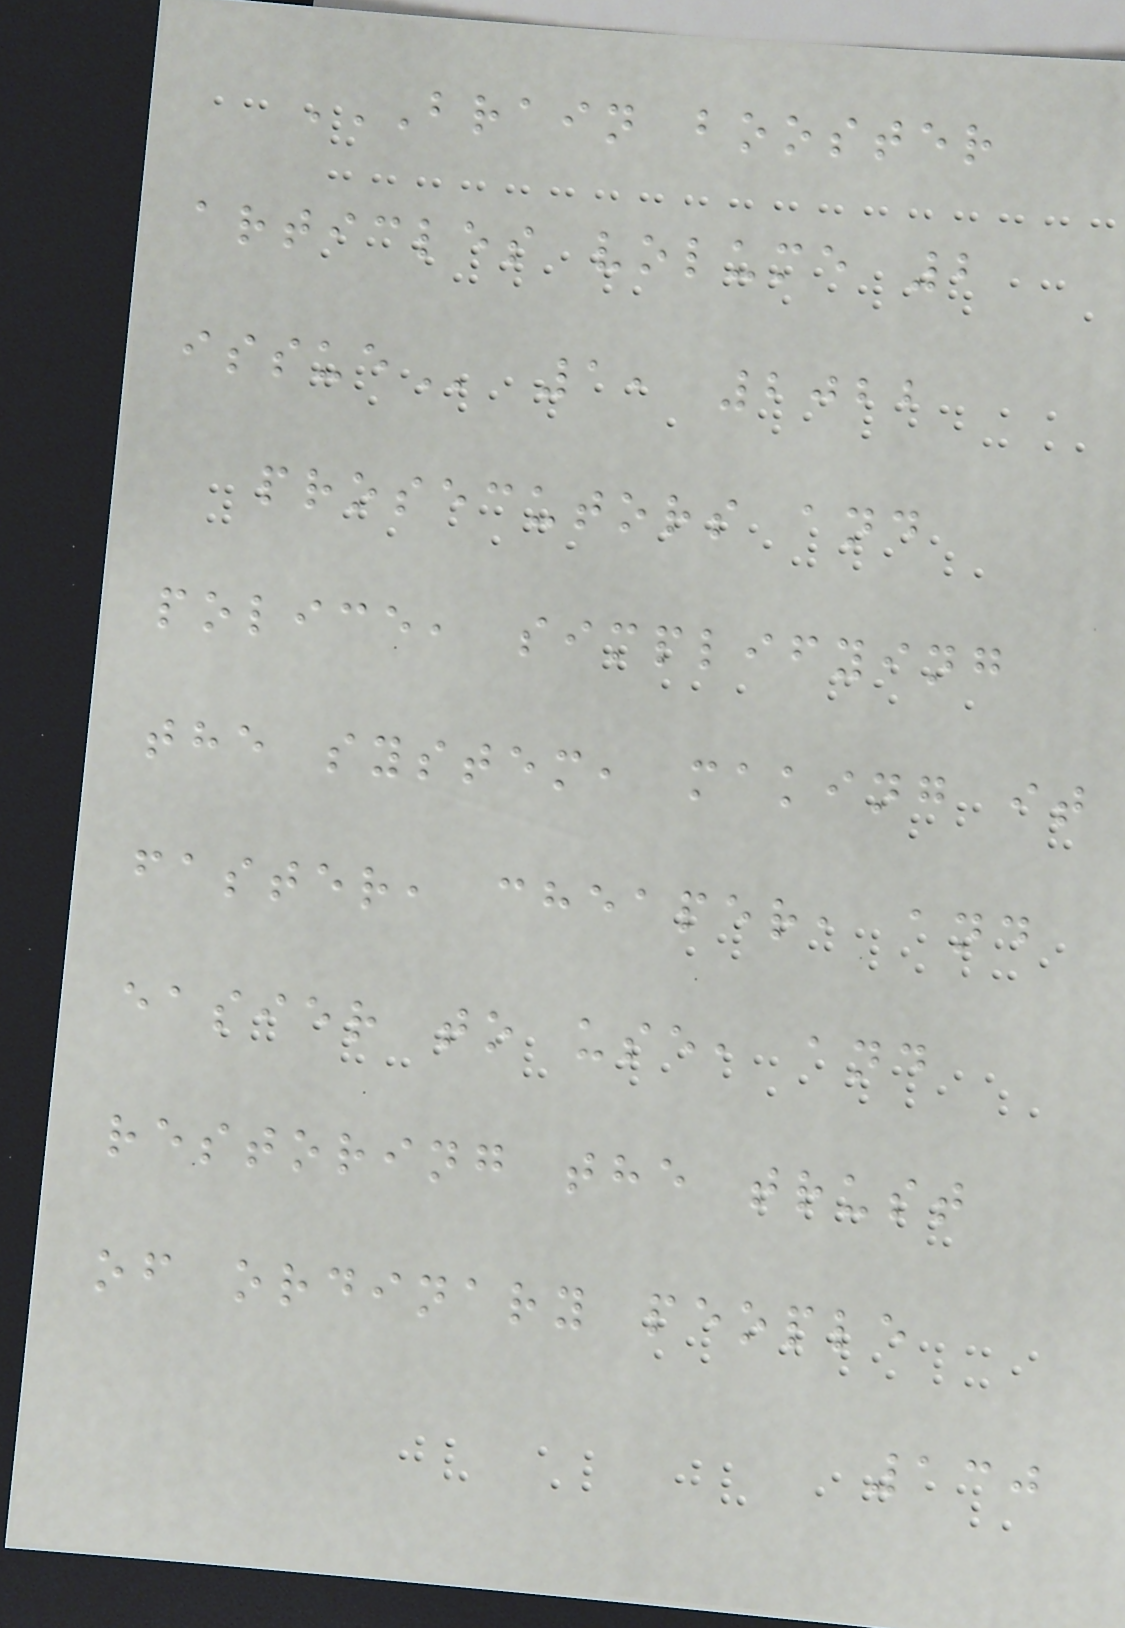BRAIN BOOSTER
ARTICLES VOLUME 2
ISSUE 1, 2022
prosecutors and
police, simplifying
the system, making it
faster, cheaper, and
easier to use, and
restoring the trust
of ordinary people
130
